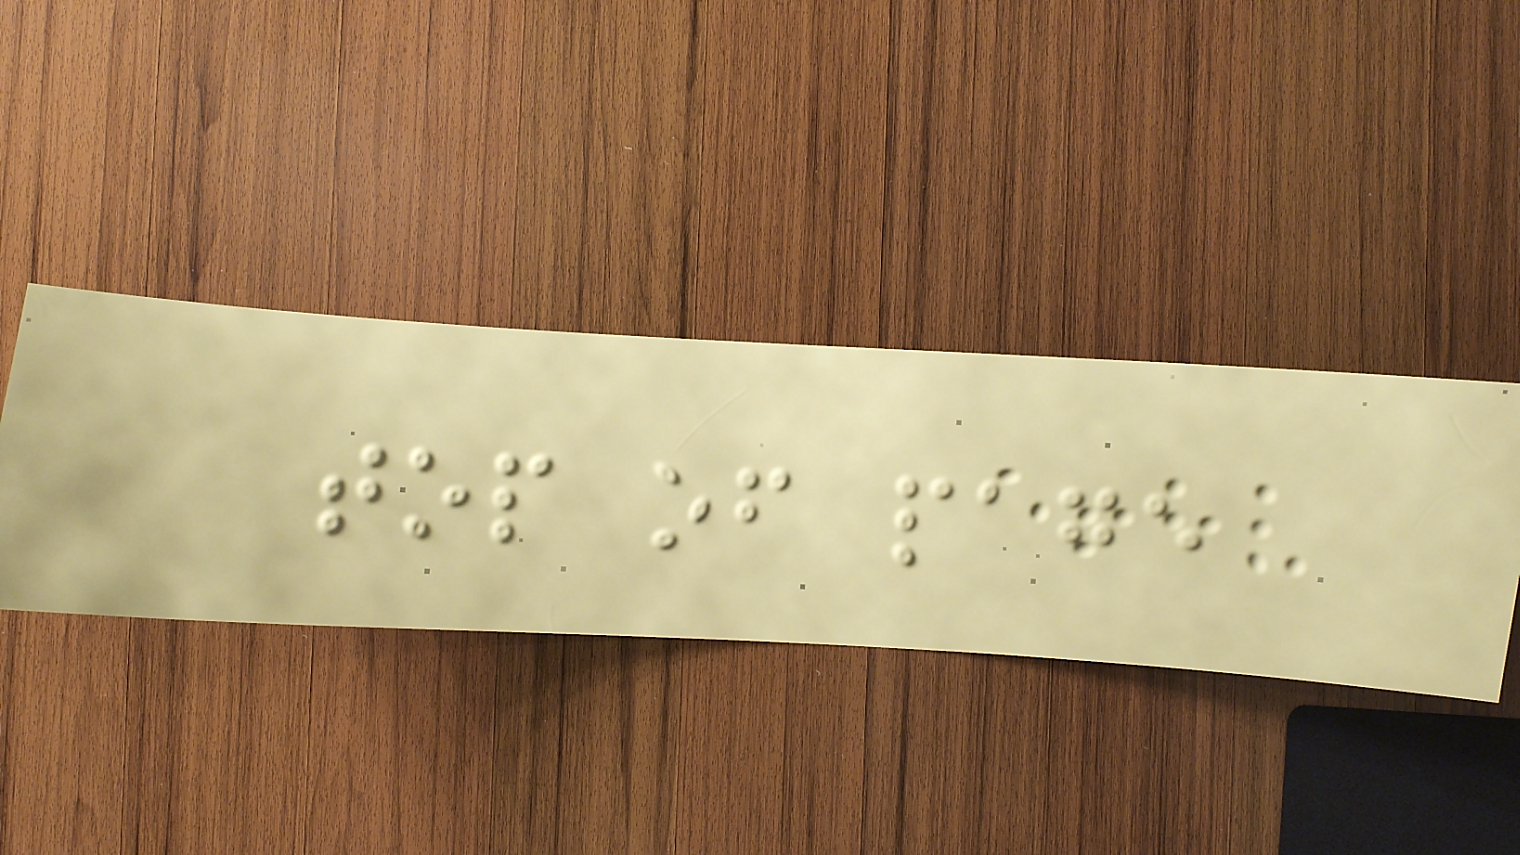top of page
